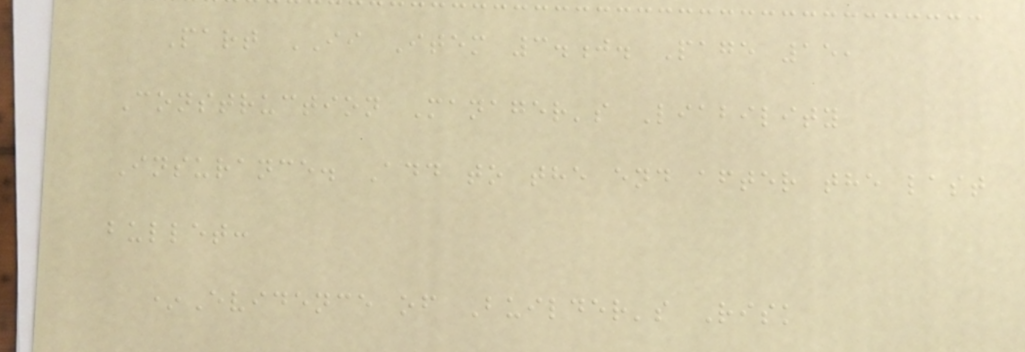Part II Item 3.j. Page 15,
Construction Manager's Liability
Insurance. Add to the end after the last
bullet:
*Evidence of Builder's Risk
